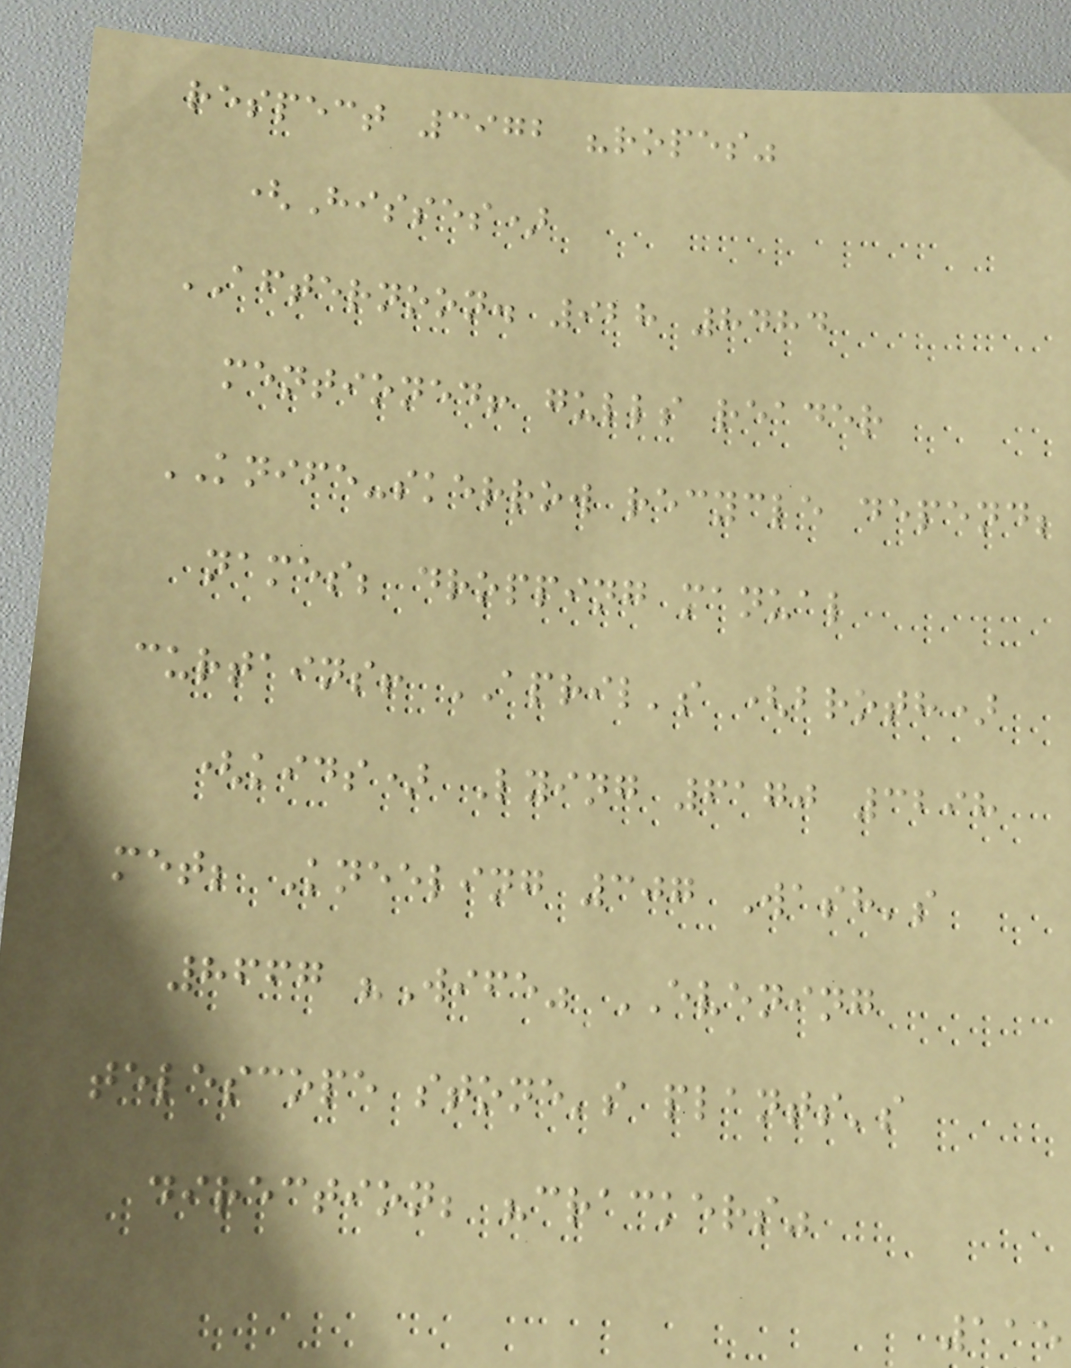respect 3972 "ropes"
(Hisses)
AFTERNOON. 928 8484
mentioned! gulls reader
KNIFE-skerrow recycle depend;
names; dropping manual
curtains! APRIL's (broth)
(kids) Lying 6170 3298
met; Kneeling 307 Wash's
8667 "Wife" EVENING
telescope stone's plants's
direction; "crackers"
115
